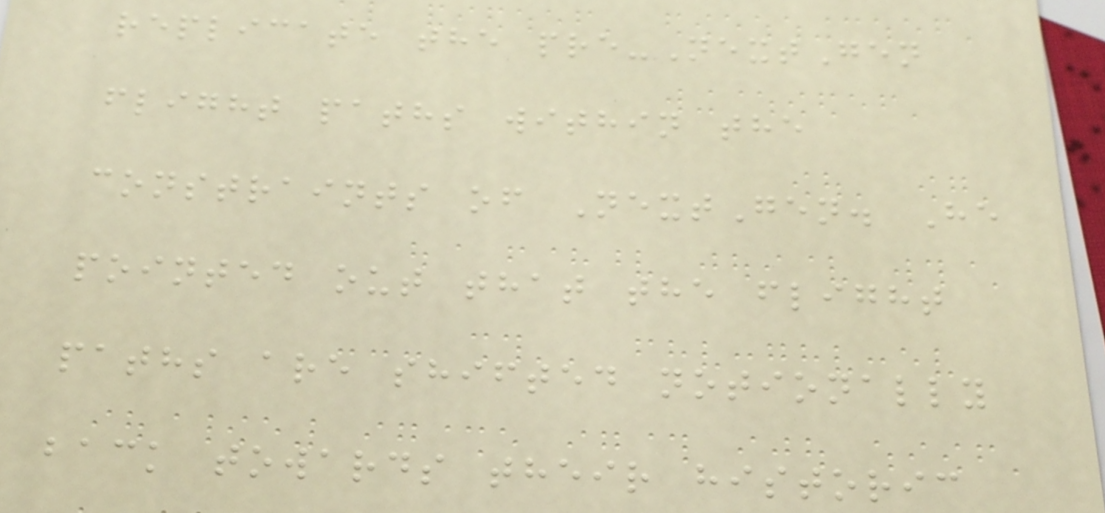replicate the pre-NextGen
flight paths within the
constraints of NextGen. He
pointed out that the flight
paths are shifted notionally
back towards their historic
